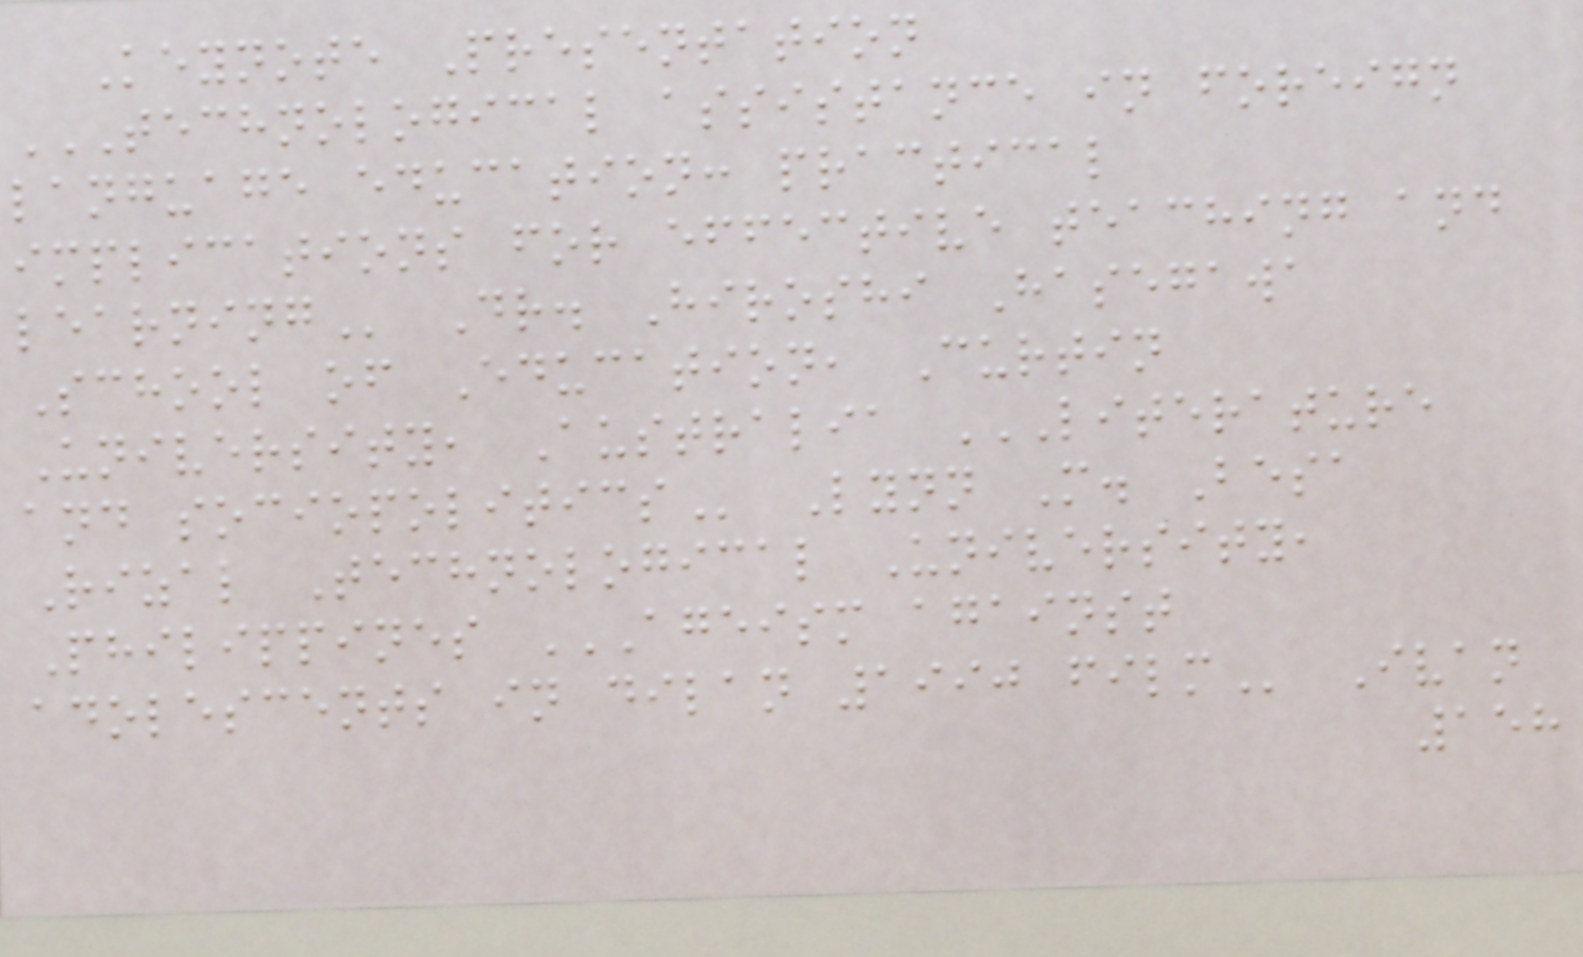Keynote Presentation
TECHNOLOGICAL ASSISTANCE IN FOREIGN
LANGUAGE EDUCATION: PRACTICAL
IMPLICATIONS FOR EFFECTIVE TEACHING AND
LEARNING Dr. Hiroshi Hasegawa
School of Education, Curtin
University, Australia LITERATURE
AND SOCIOPOLITICS Lynn M. Besa
Rizal Technological University,
Philippines AGEISM AGAINST
ADOLESCENTS IN DILAN 1990 FILM Ivan
158
